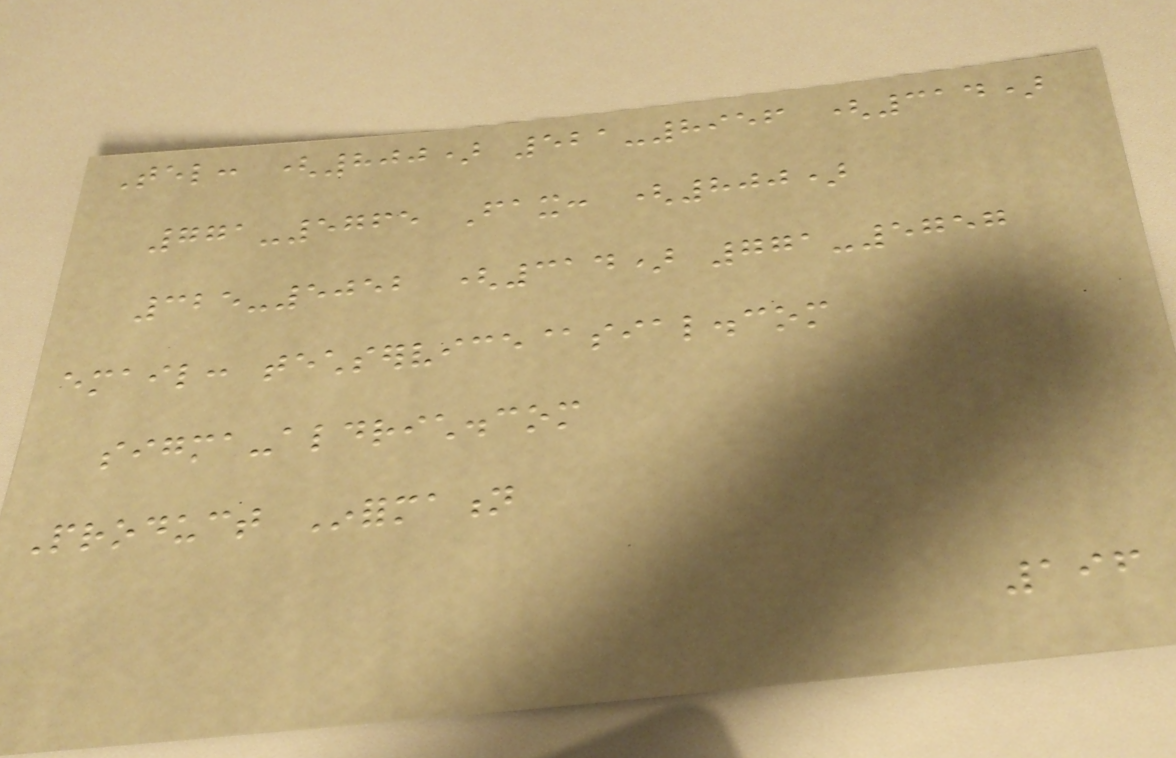Tel: (800) 521-8956 (314)
771-5765 Fax: (800)
325-5052 (314) 771-5757
email: techservice@sial.com
sigma-aldrich.com
Product Information
196
